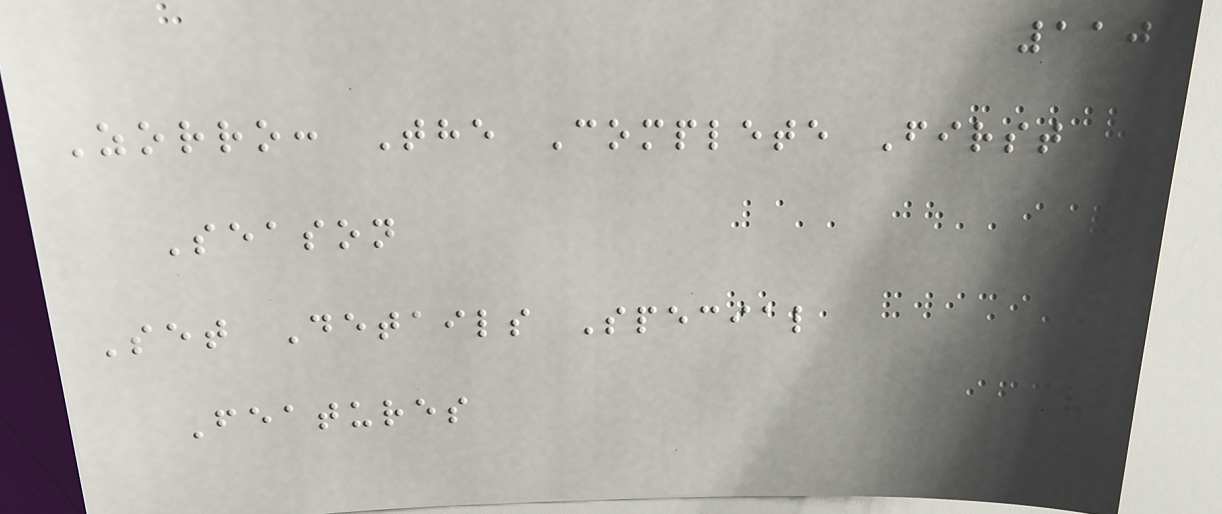110
Zorro: The Complete First
Season
Set Details Special
Features
